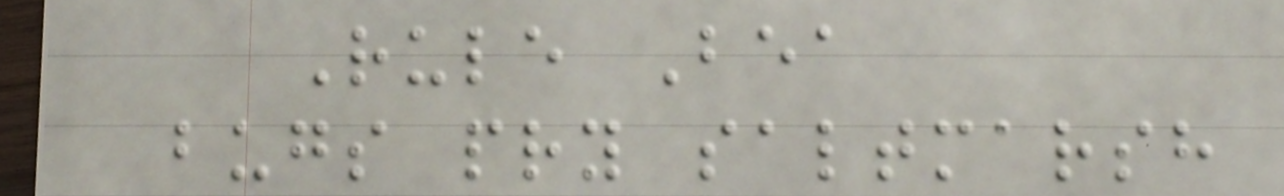Rule Bea
bugs pry saltmarsh
